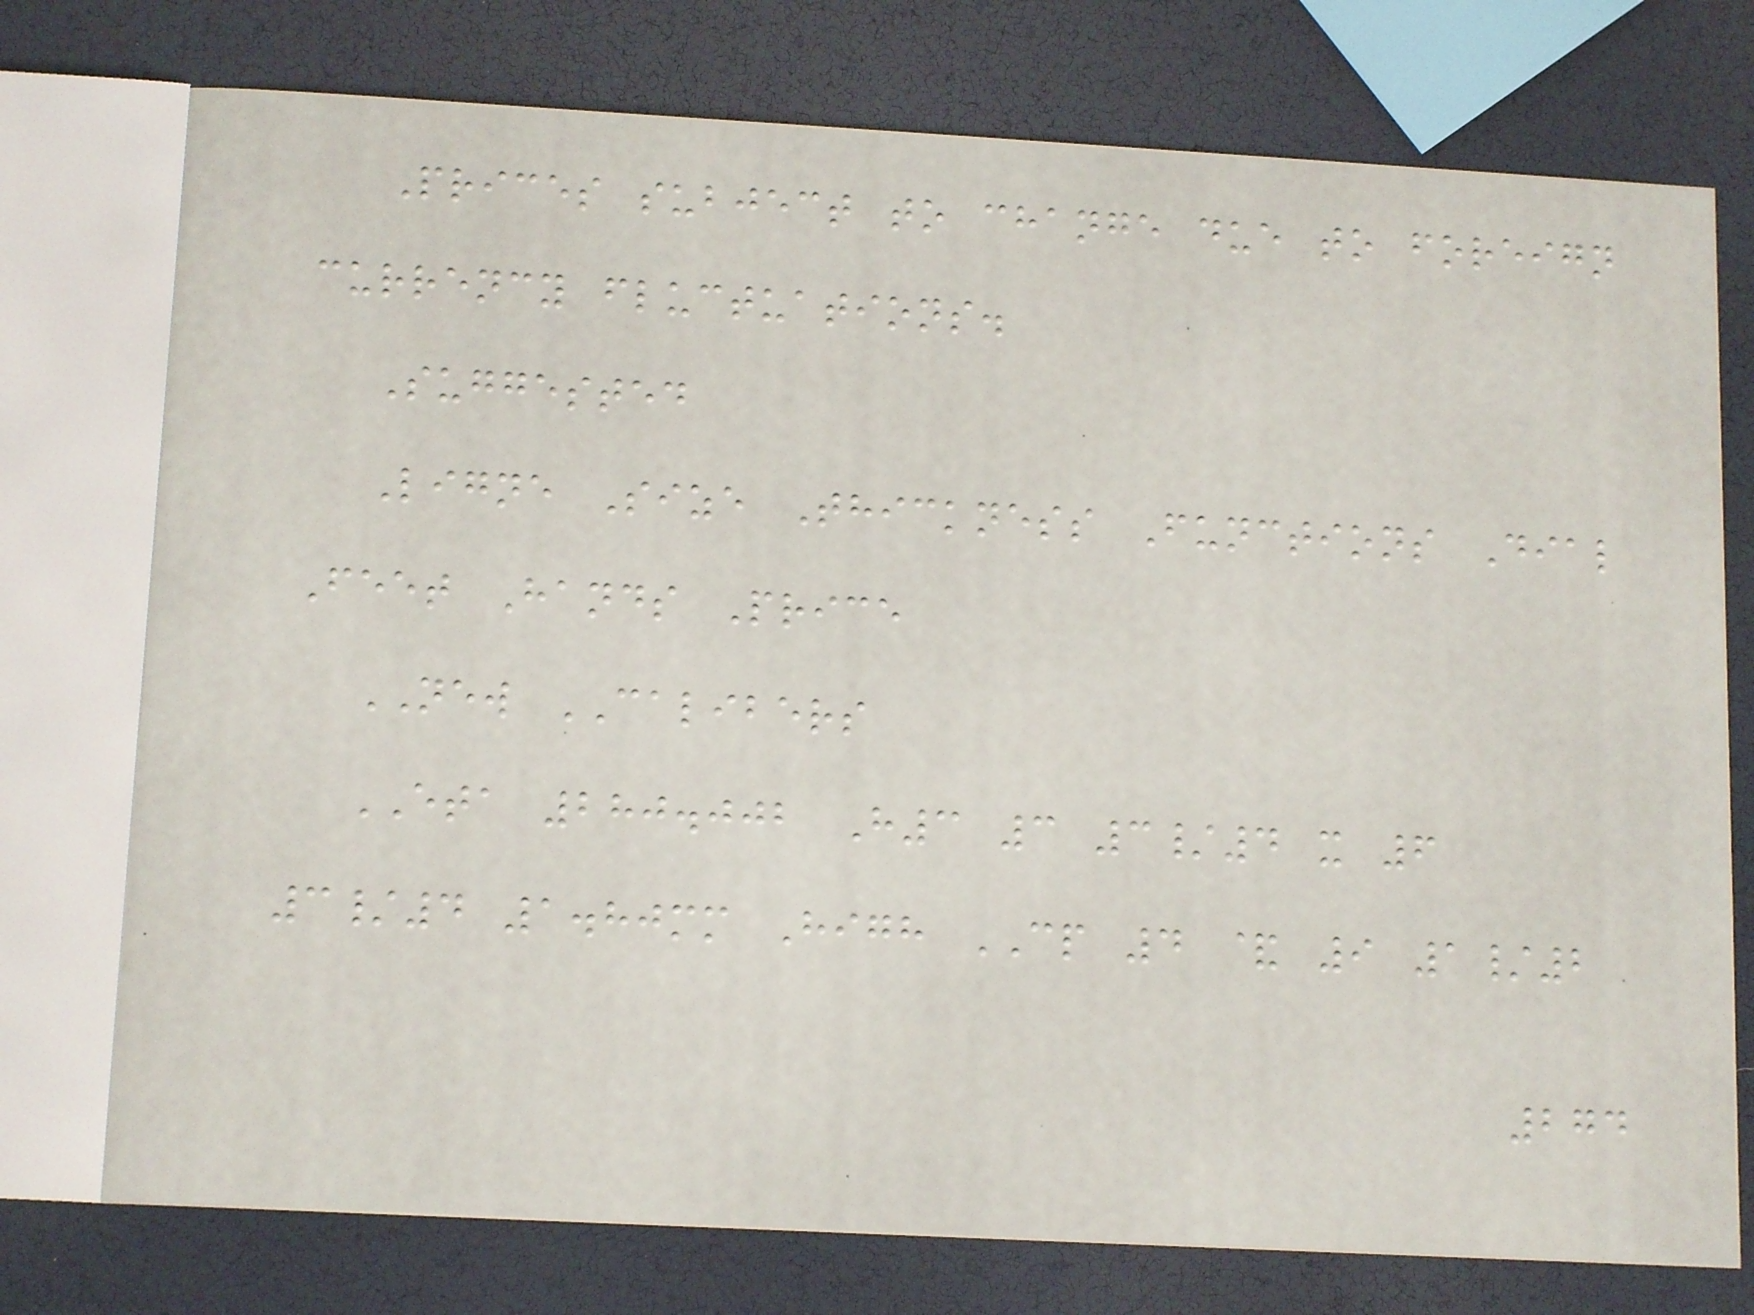Prices subject to change due to foreign
currency fluctuations.
Suggested
Ligne Size Thickness Functions Dial
Feet Hands Price
NEW CALIBERS
ETA 280.002 H3 3 3/4 x 6
3/4 1.80mm High CP 4 & 9 1/2
274
